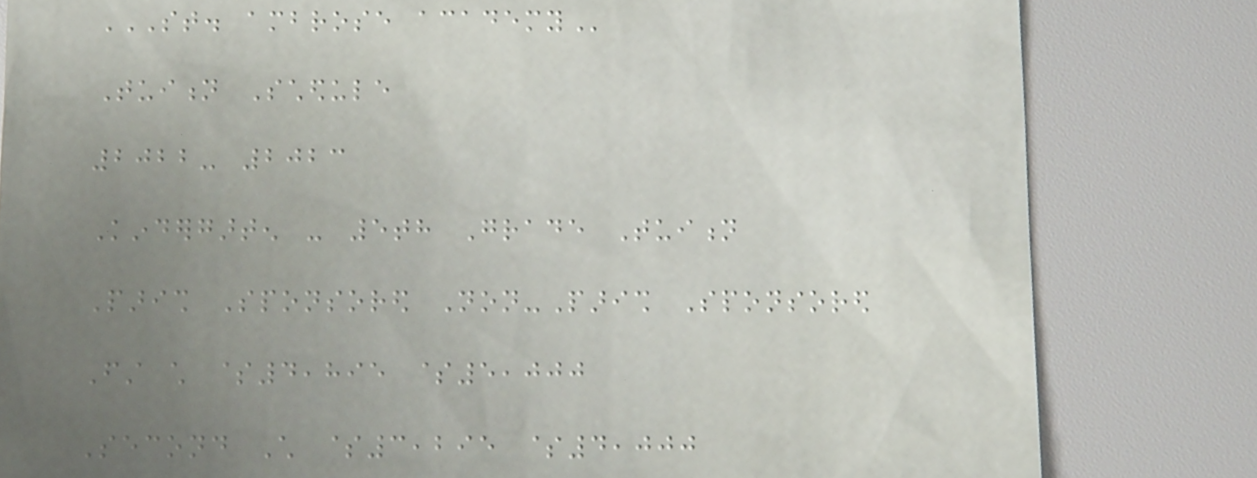ST. AMBROSE ACADEMY
Tuition Schedule
2022- 2023
Kindergarten - 5th Grade Tuition
Parish Sponsored Non-Parish Sponsored
First child $4,895 $5,000
Second Child $3,295 $4,000
